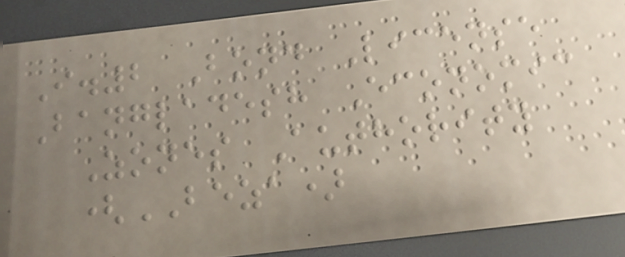I.2 Bond License
Bangladesh Economic
Zones Authority
(BEZA)
